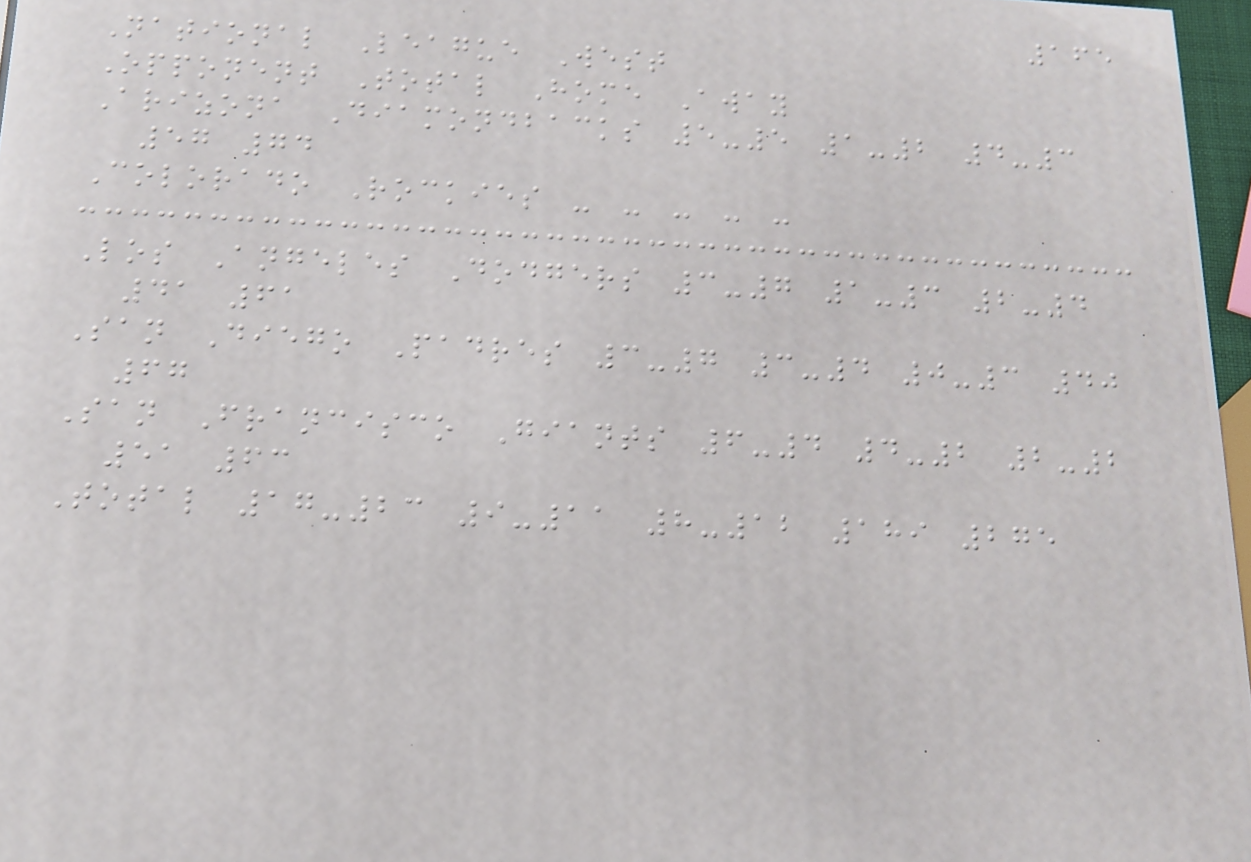165
National League West
Opponent Total Home Away
Arizona Diamondbacks 5-5 1-2 4-3
57 74
Colorado Rockies - - - - -
Los Angeles Dodgers 3-7 1-3 2-4
41 61
San Diego Padres 3-7 3-4 0-3 40
67
San Francisco Giants 6-4 4-2 2-2
51 63
Total 17-23 9-11 8-12 189 275
